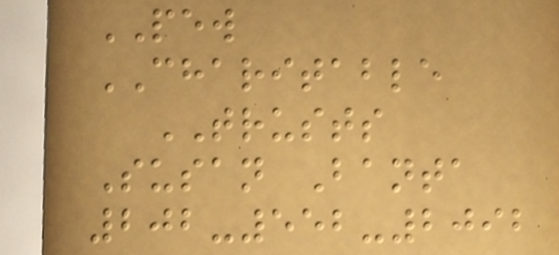PEW
CHARITABLE
TRUSTS
Susan Banta
202-552-2092
